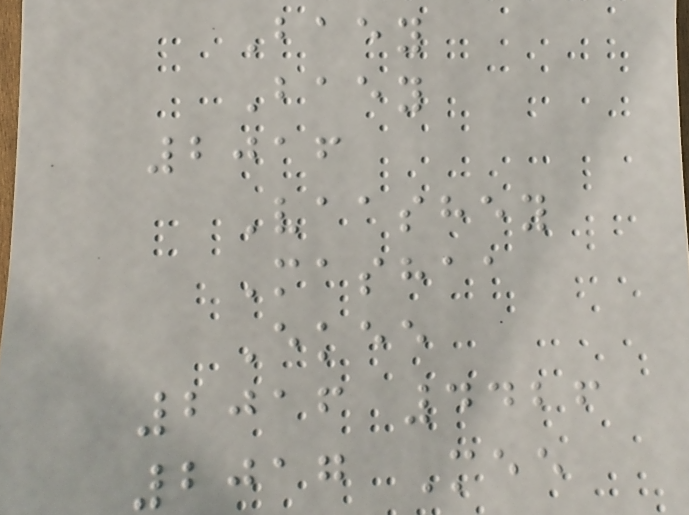Baey
Baey
2016
Vaashey
Mashaa
Ekee
2016 4426
2017 Mee
